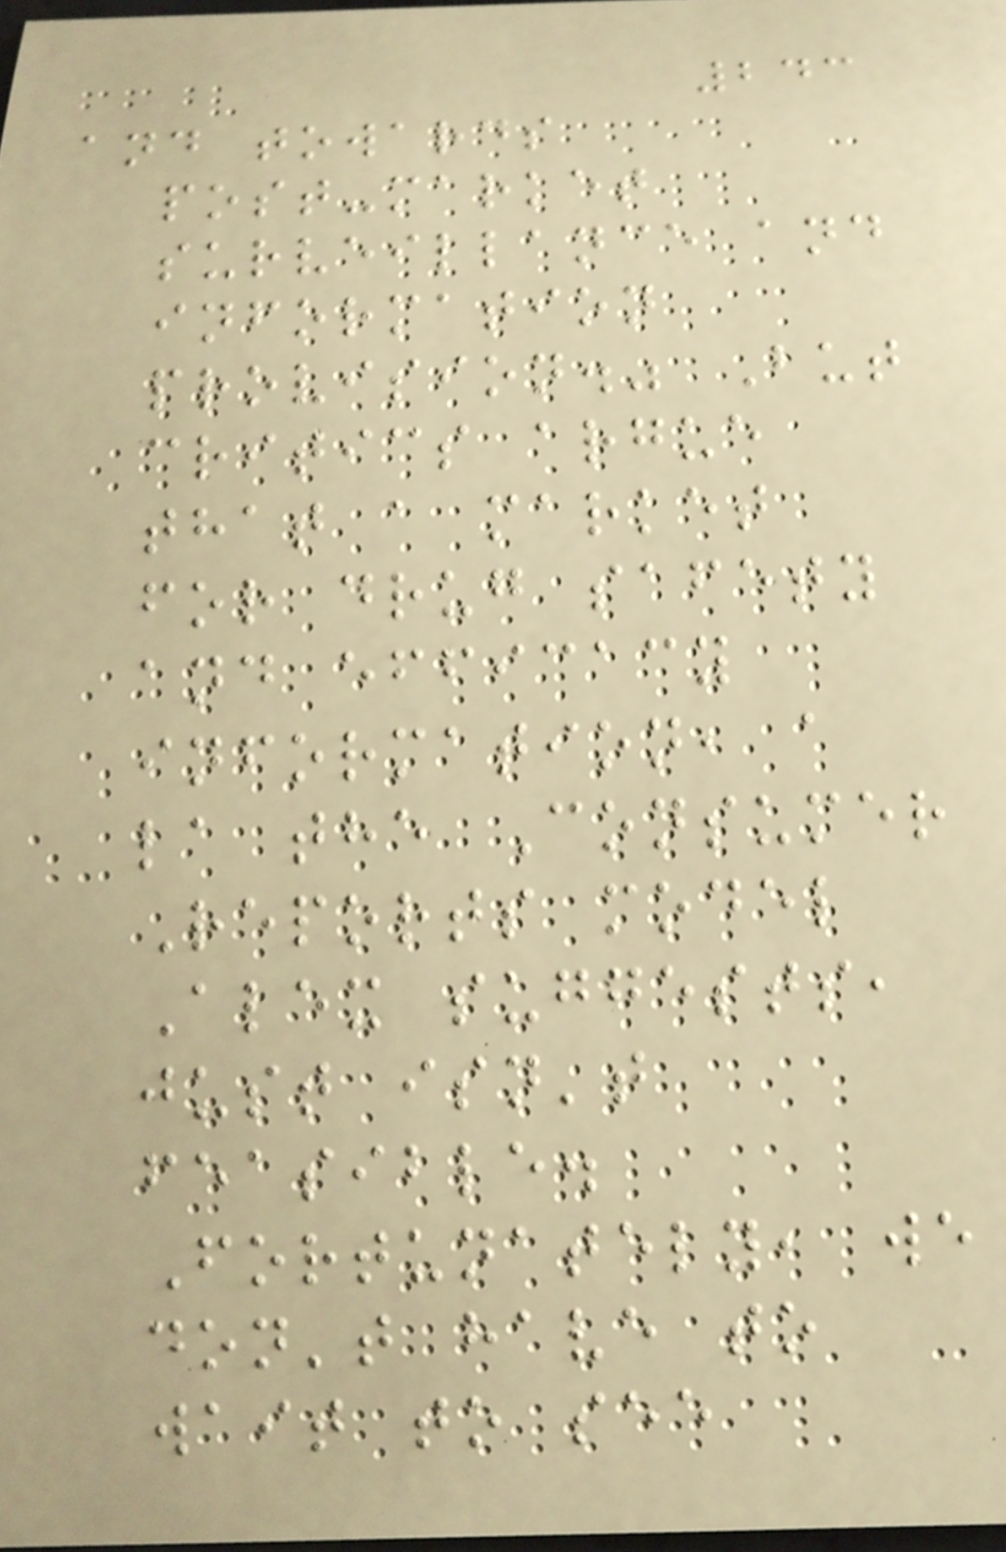243
and towards
post-market
surveillance and
information
provision." But
critics argue
that a market
for drug safety
and efficacy
information, a
la the Consumer
Reports model
Alex suggests,
just isn't
feasible.
Fortunately, we
don't have to
wait to see
